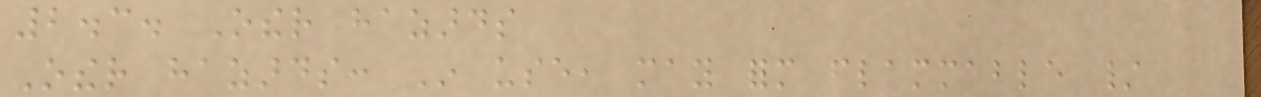2.3. Other hazards
Other hazards: In use, may form flammable /
